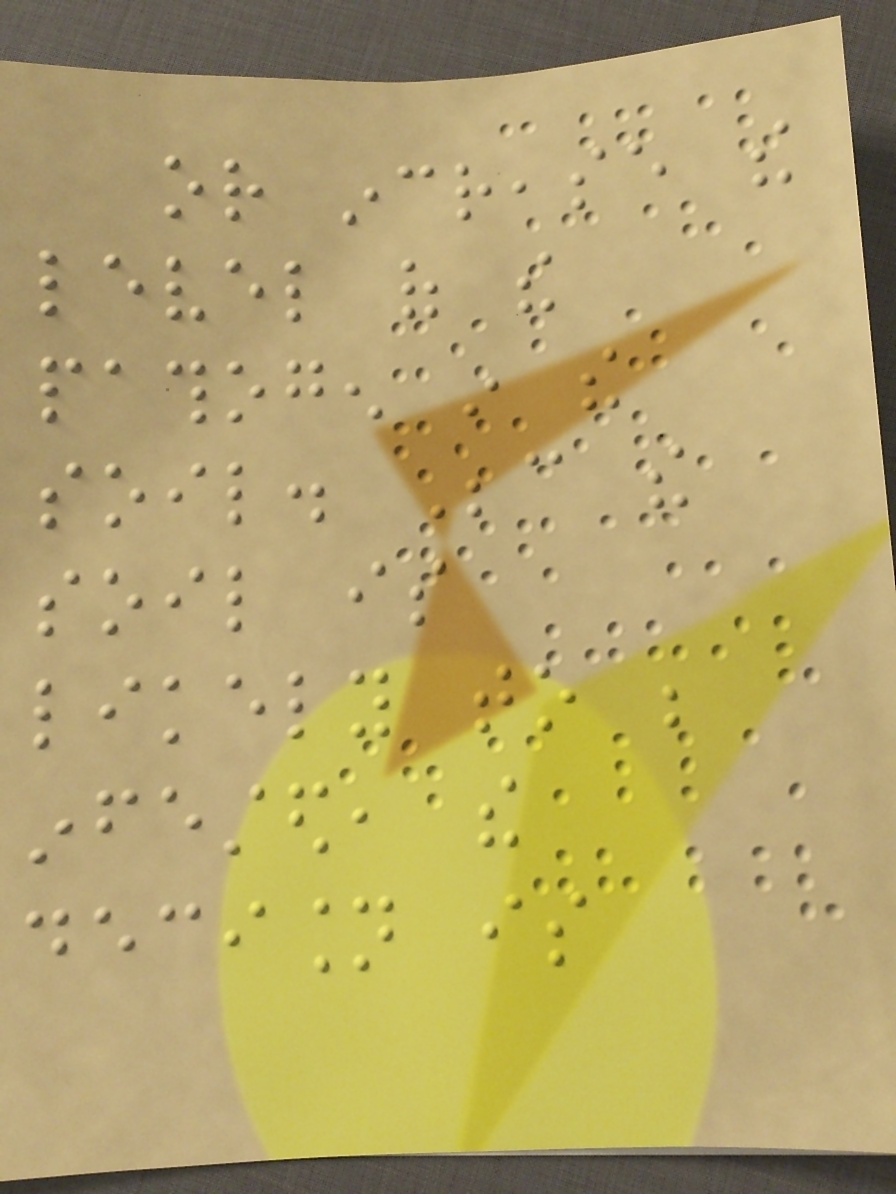or increase the
level of the
pathogen in the
soil. Because the
soil is
likely to be
infested, the
decision is
